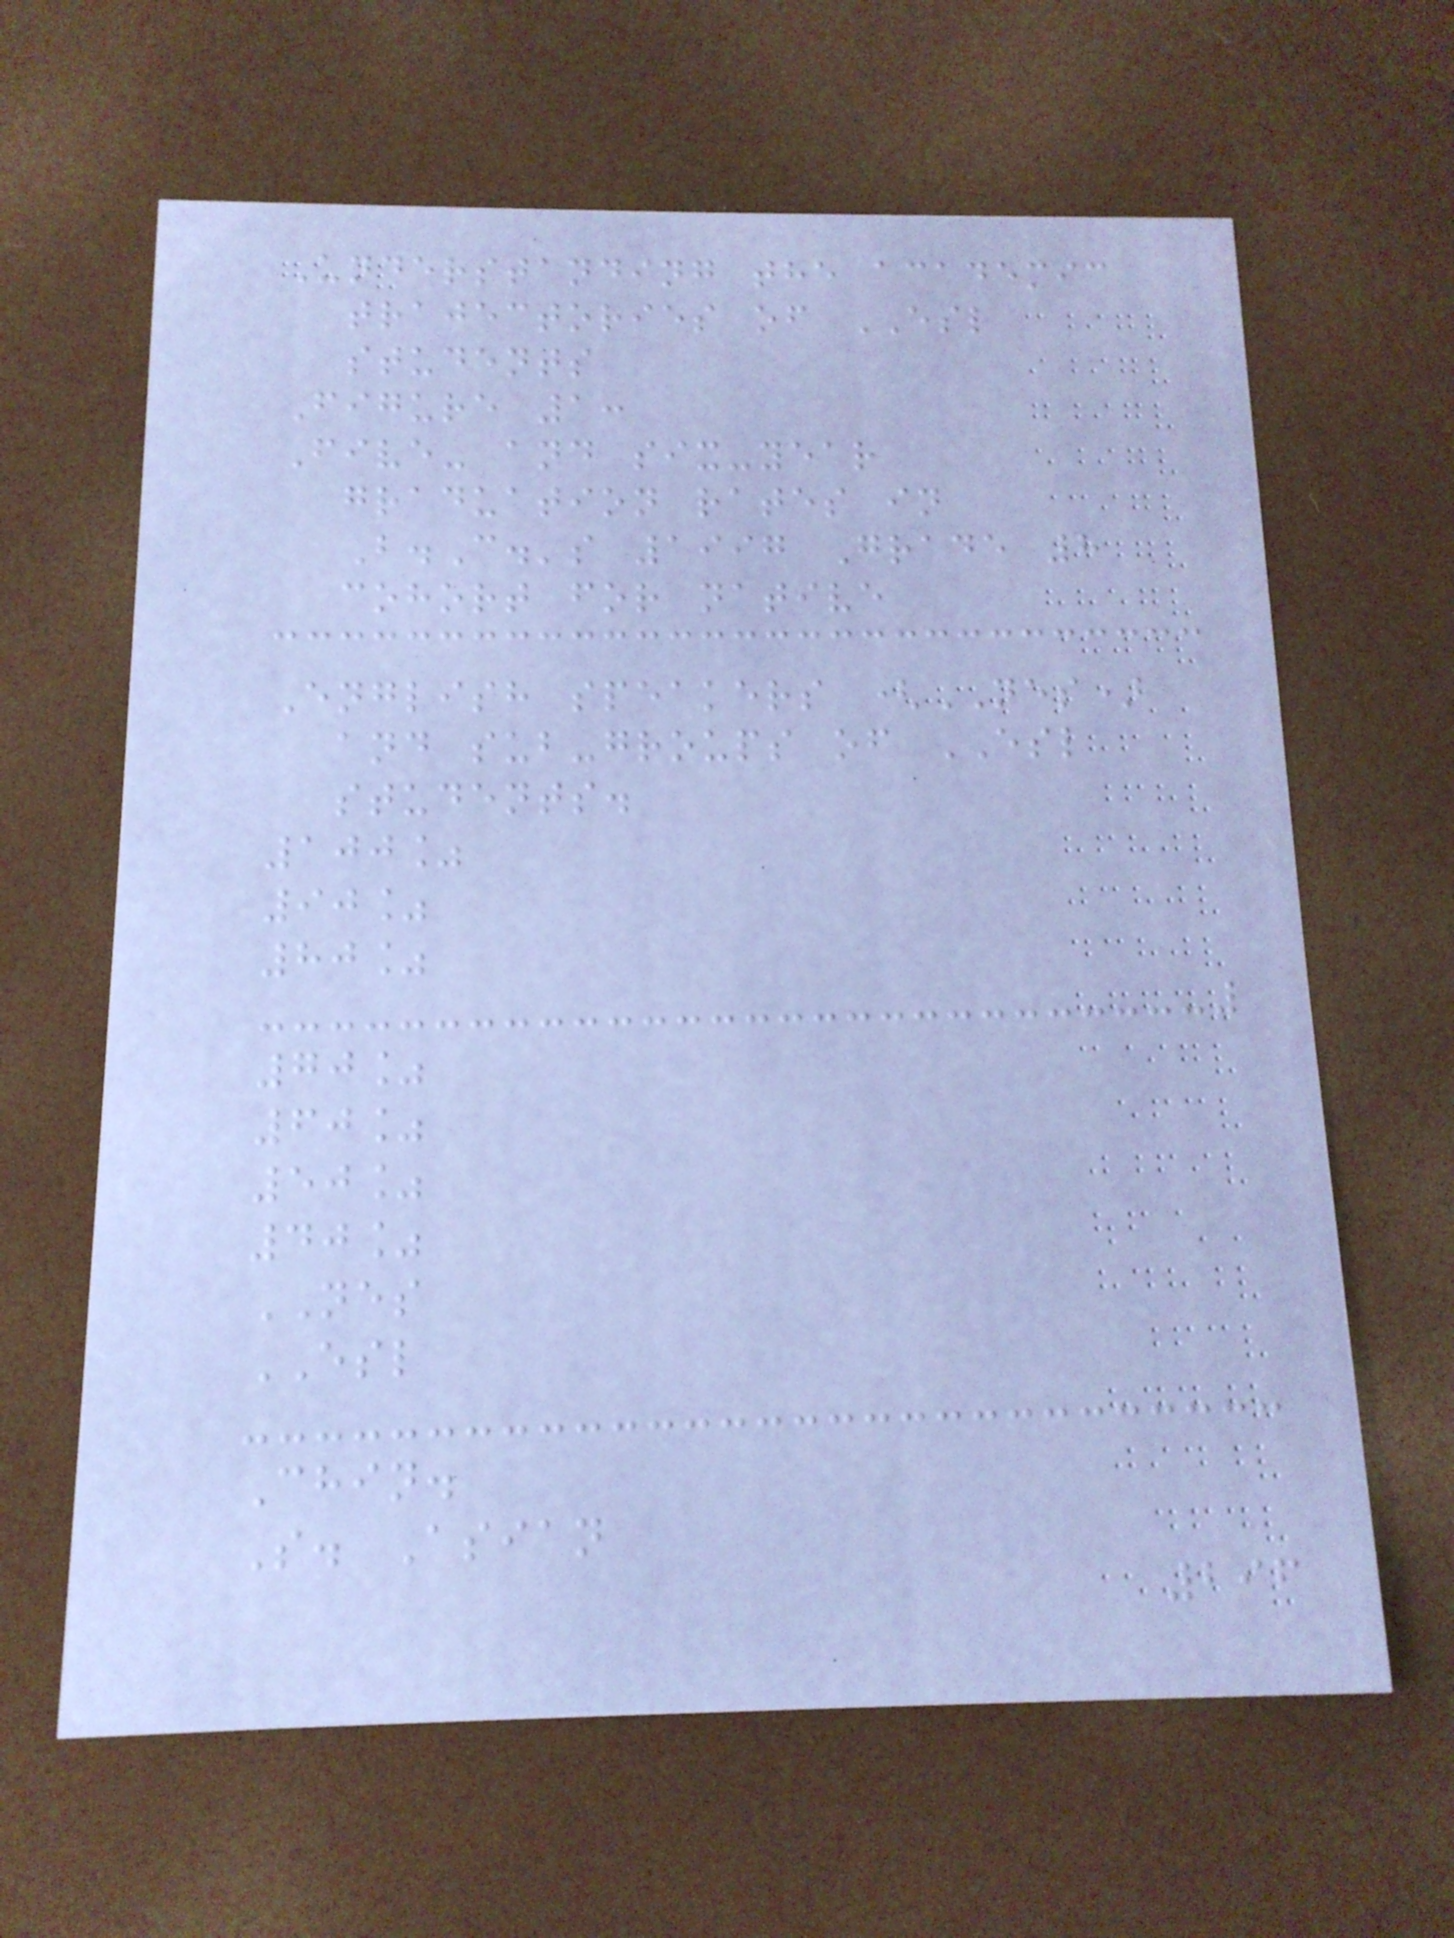Understanding the academic
trajectories of ESL
students
Figure 1:
Five- and six-year
graduation rates in
B.C.'s 1997 Grade 8
cohort for native
English speakers (NES)
and sub-groups of ESL
students.
100%
90%
80%
70%
60%
50%
40%
NES
ESL
Chin.
S. Asian
296
